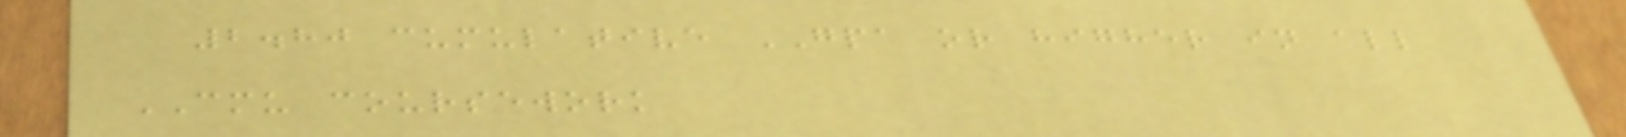2.80 cumulative GPA or higher in all
CMU coursework
